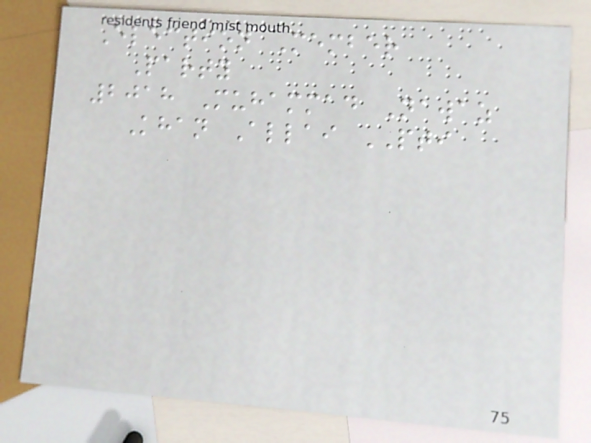Election Member
Party
2018 Muhammad Nawaz
Khan Allai PTI
